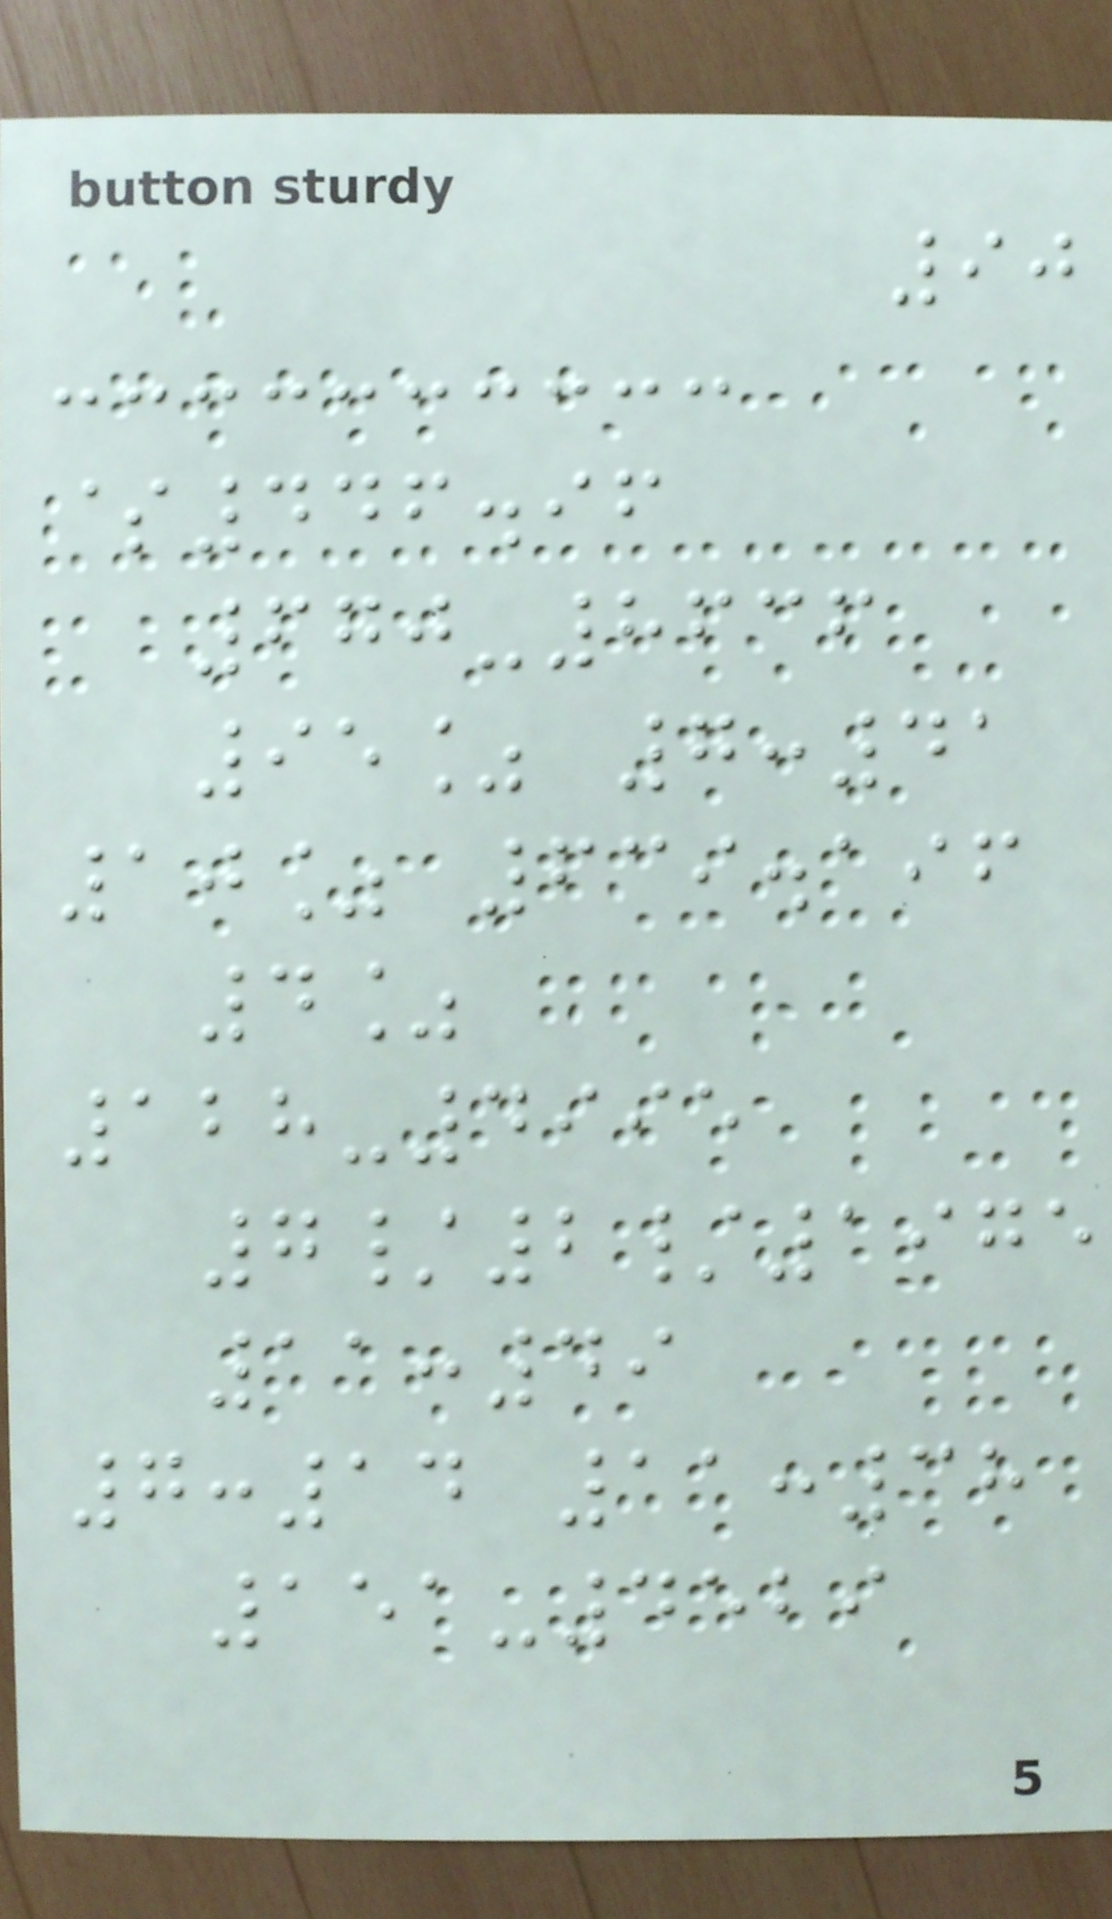90
$446.96
670-8636
95% 7:41
10% 639.196
4%
128-4995
7/2/1975
11:49
7:14 11:38
151-4529
